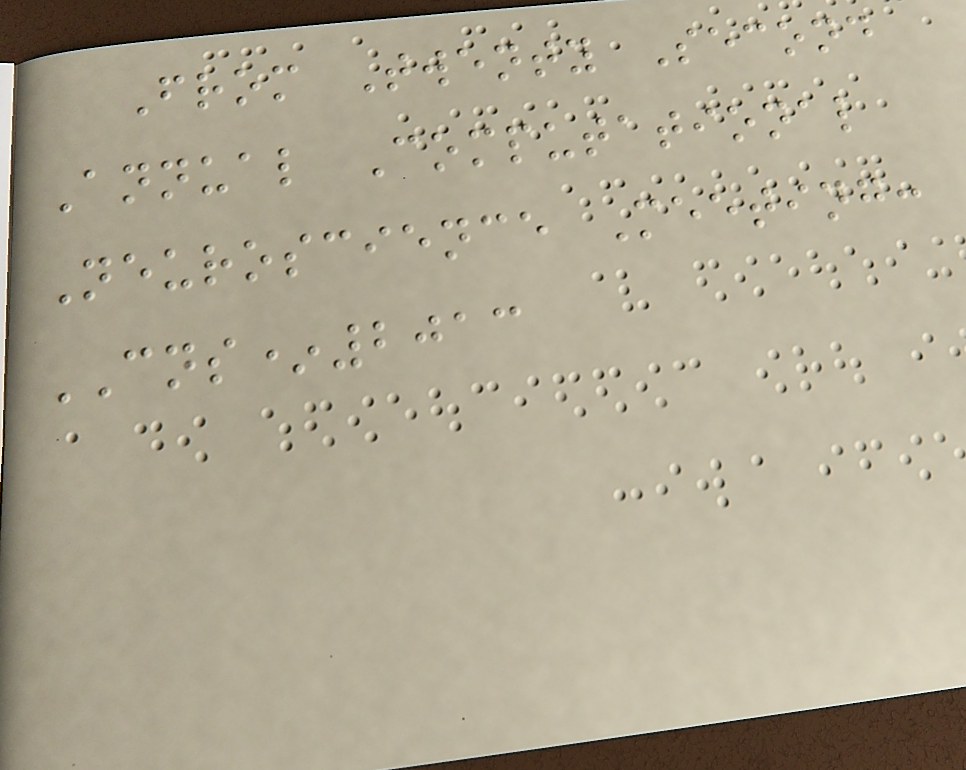From Twenty Second
Annual Computational
Neuroscience Meeting:
CNS*2013
